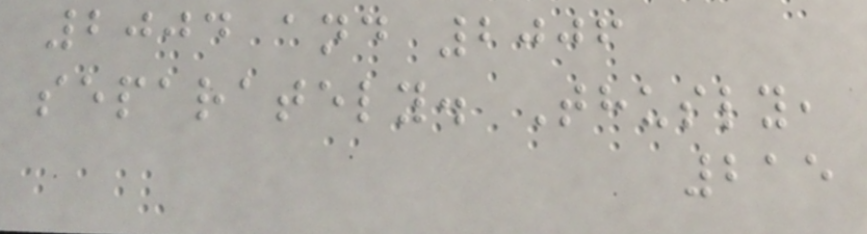2004 and 2006
separately. Thusly,
215
